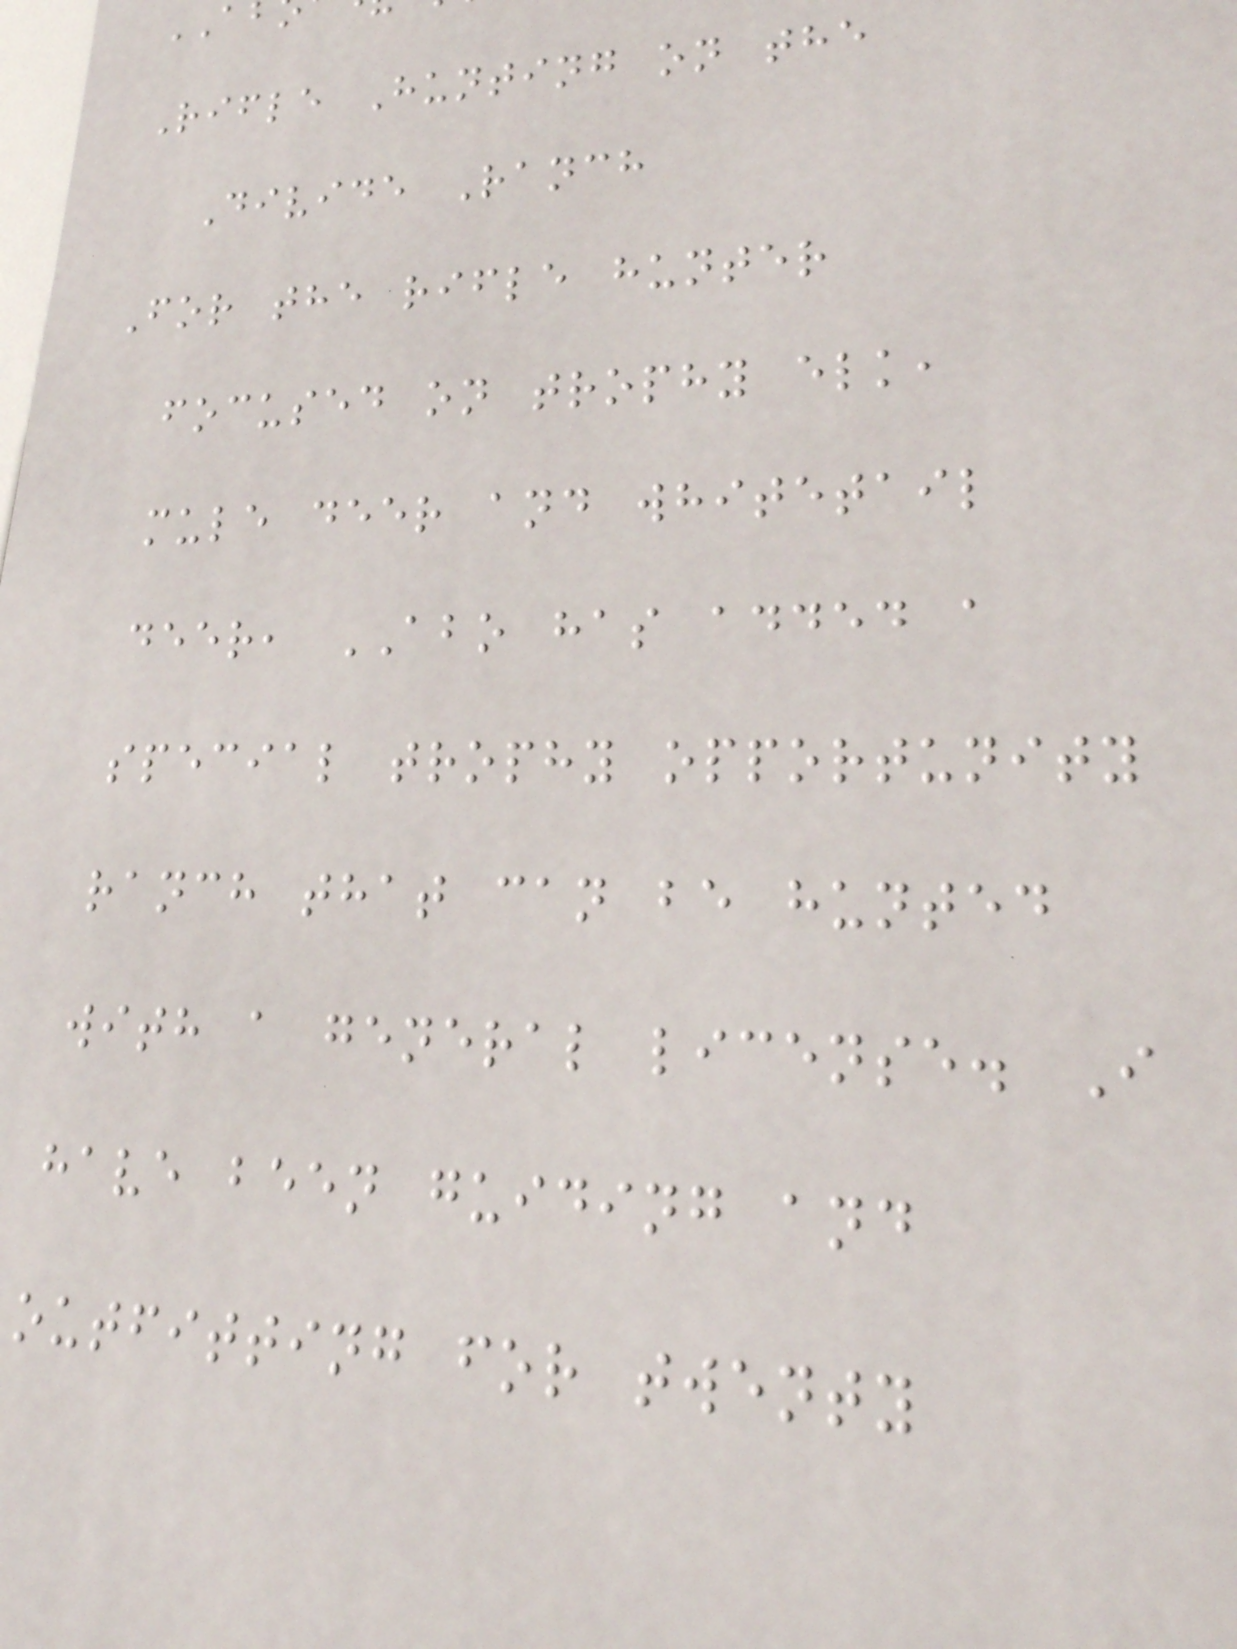Rifle Hunting on the
Divide Ranch
For the rifle hunter
focused on trophy elk,
mule deer and whitetail
deer, ABO has added a
special trophy opportunity
ranch that can be hunted
with a general license. I
have been guiding and
outfitting for twenty
